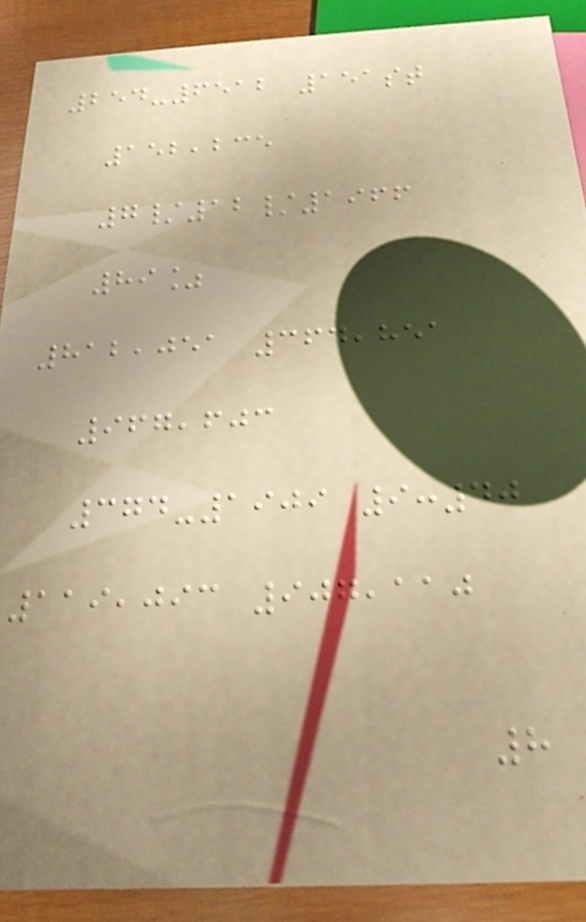254-6512 151st
152,235
7/12/1966
89%
812,051 364,851
967,603
374-1909 9:40
119,093 907,110
8
